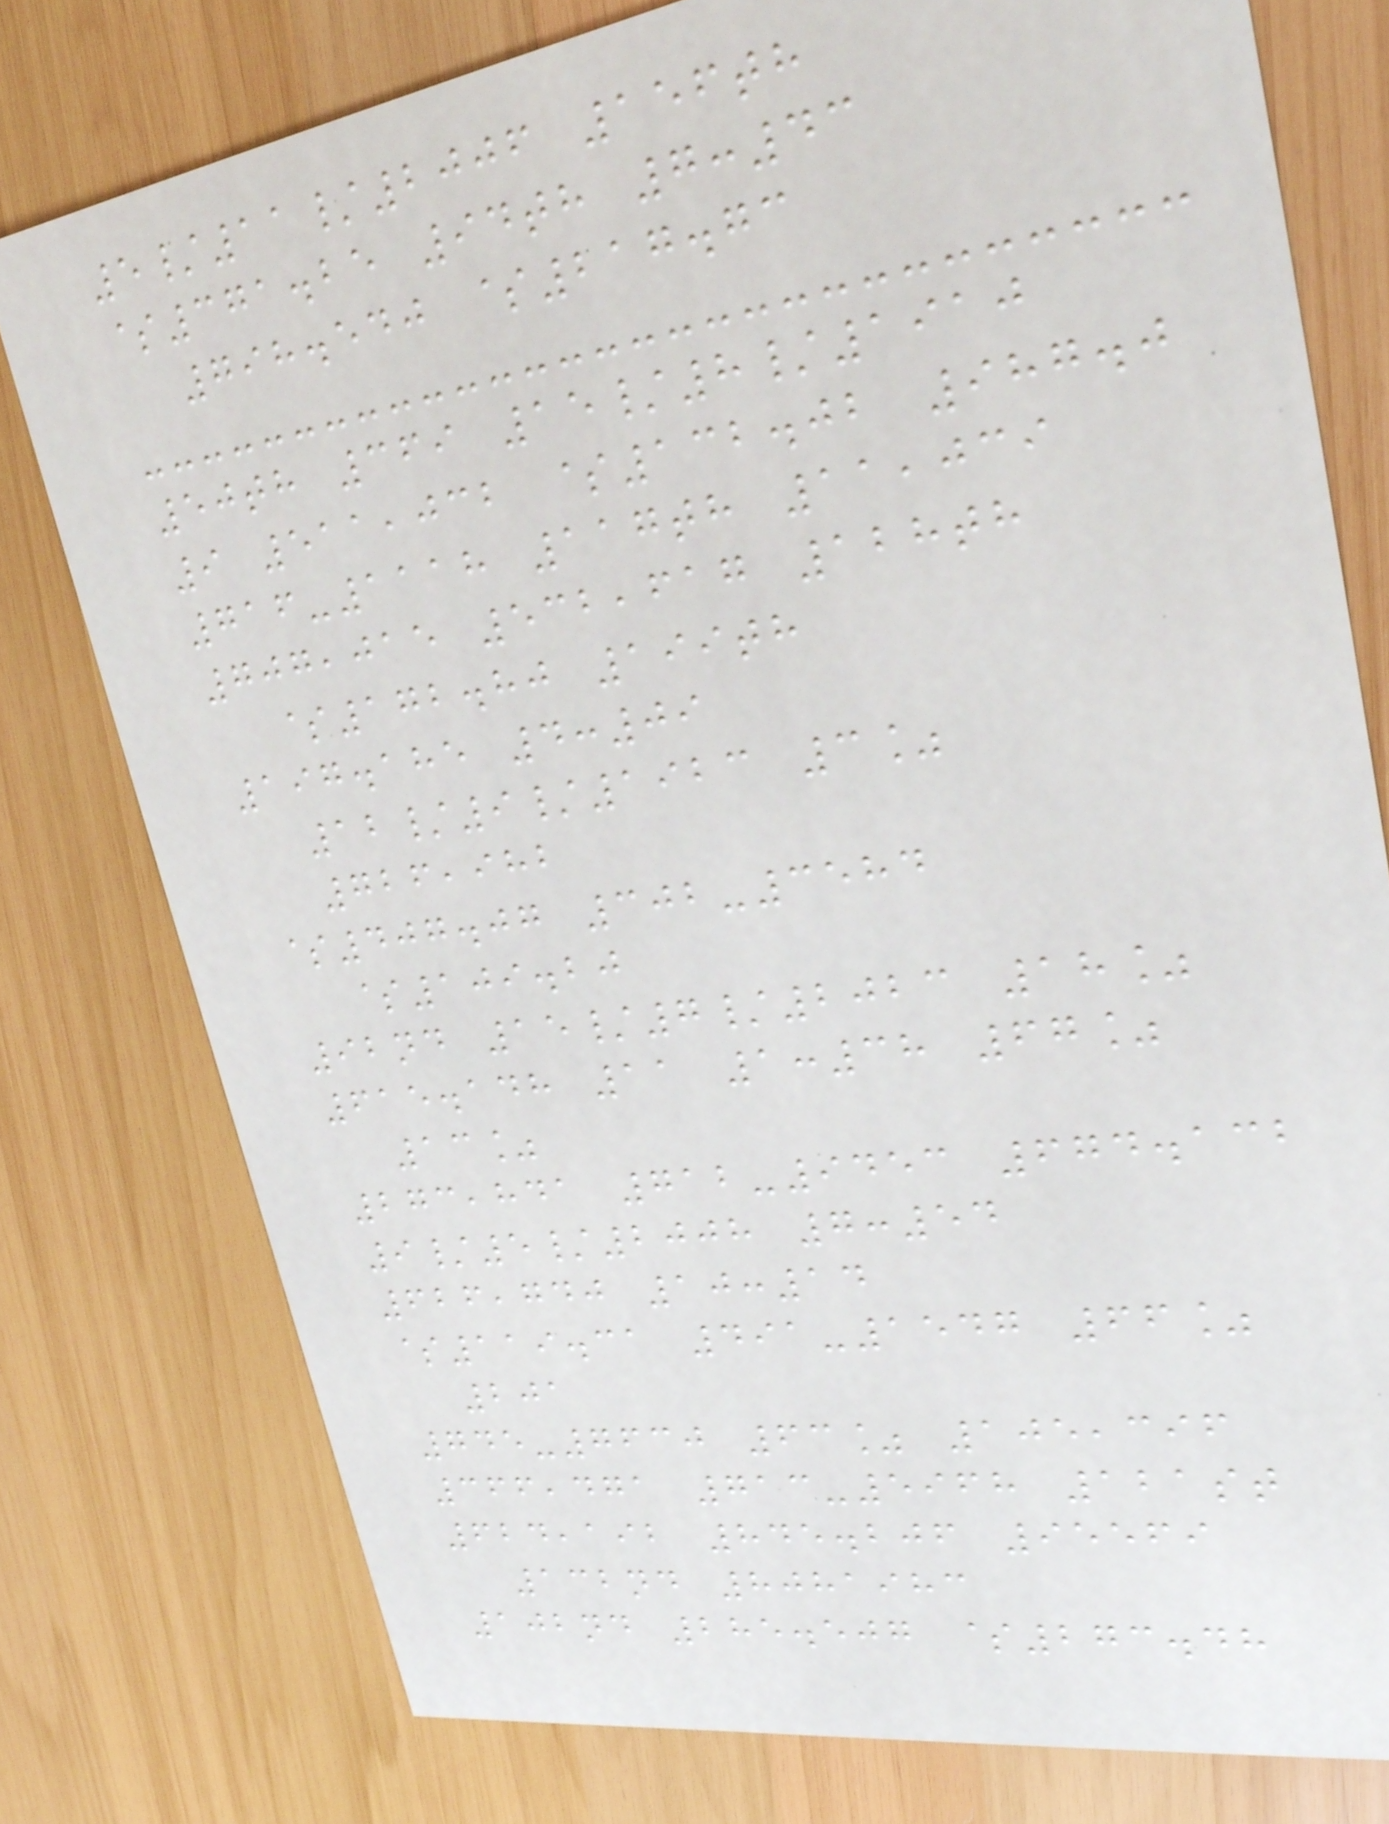5/11/2006 156th
$371.25 94th 7:43
798.540 $217.73
50th 369 15/8/1910
9 511,032 $132.02 987.0
716-1118 117th 11,039
707,015 532,617 128th
$172.80 199th
197.185 4:09
12/9/1923 3%
726,982
$407.07 302-3584
$109.20
92nd 15/7/2023 18%
615.148 11 1:38 67%
13%
273,841 712-9453 674.132
9/5/2008 7:54
626,740 10:14
$119.31 491-1547 66%
201
745-7630 63% 105,396
366,471 713-5968 121st
624,192 845.206 95569
132nd 8081983
102nd 285.507 $273.48
